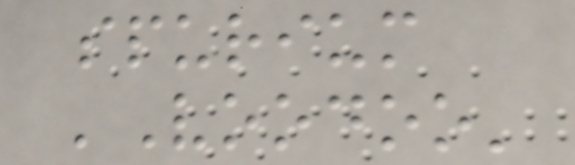spurium
'Voodoo'
